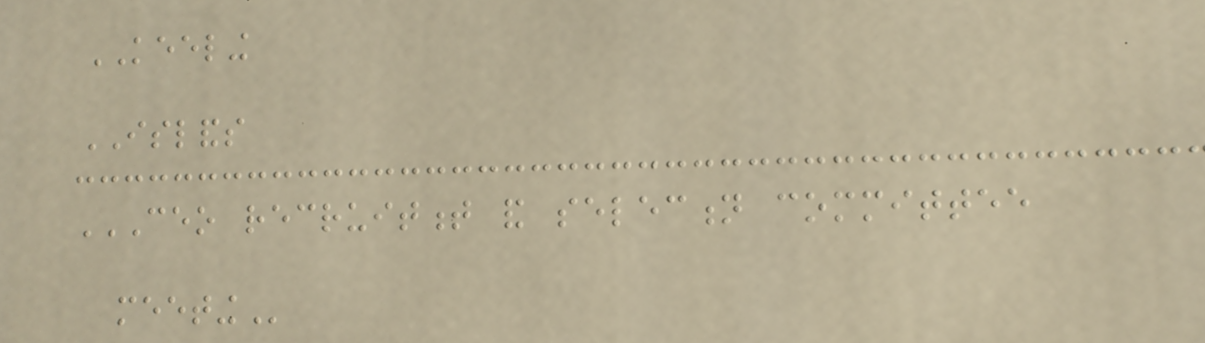KEELING
ISLANDS
CEO RECRUITMENT AND SELECTION COMMITTEE
MEETING
